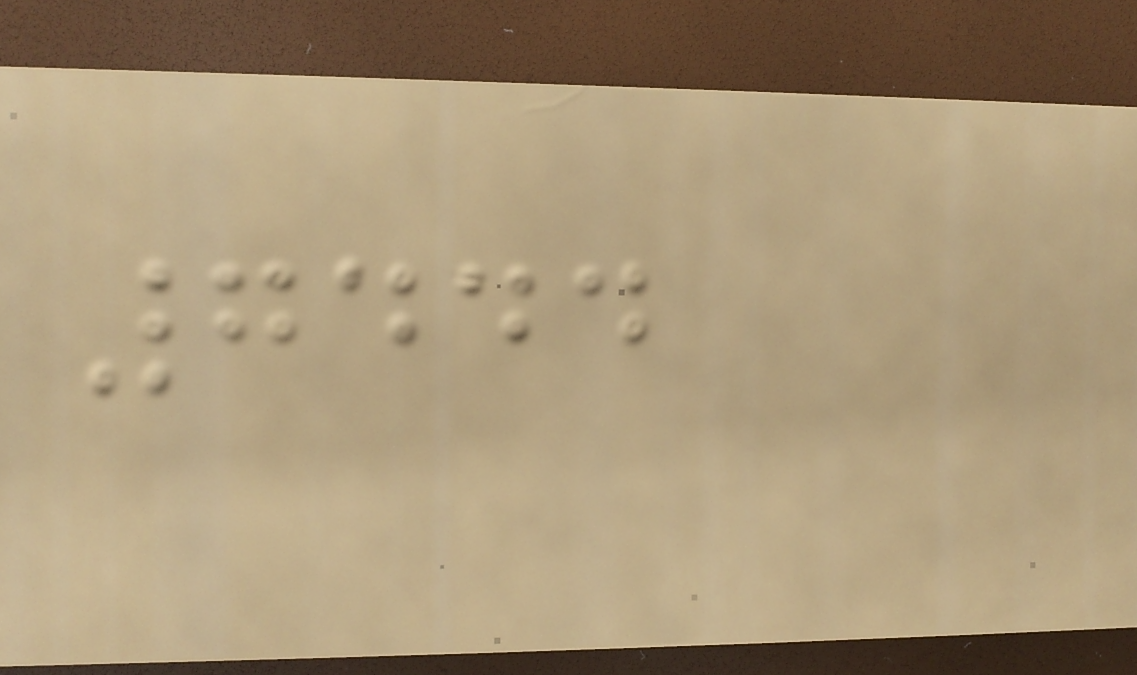7444
